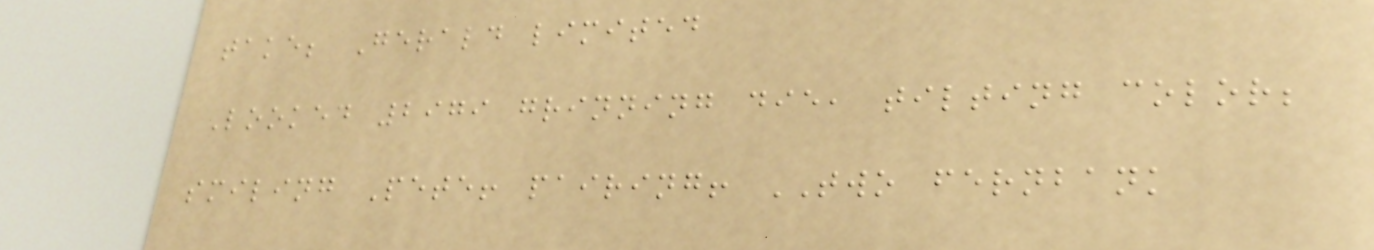take; Gerald limited
Looked 2979 grinning die, tilting color;
smiling Pete! pairing! TWO fernbank
